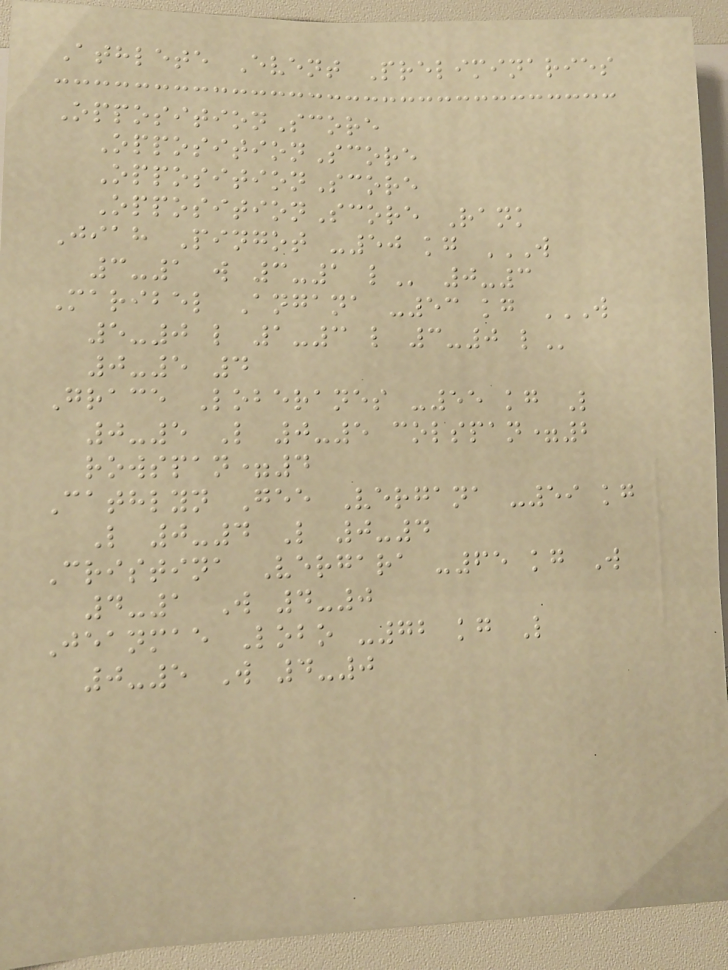Athlete Event Preliminaries
OppositionScore
OppositionScore
OppositionScore
OppositionScore Rank
Jiah Pingot -50 kg W
3-1 W 3-1 L 0-3
Maribel Angana -53 kg W
5-0 L 1-3 L 3-0 L
0-5 4
Grace Loberanes -55 kg L
0-5 L 0-5 colspan=2
rowspan=4
Cathlyn Gee Vergana -59 kg
L 0-4 L 0-4
Cristina Vergara -65 kg W
4-1 W 4-0
Jeanmae Lobo -72 kg L
0-5 W 4-0
